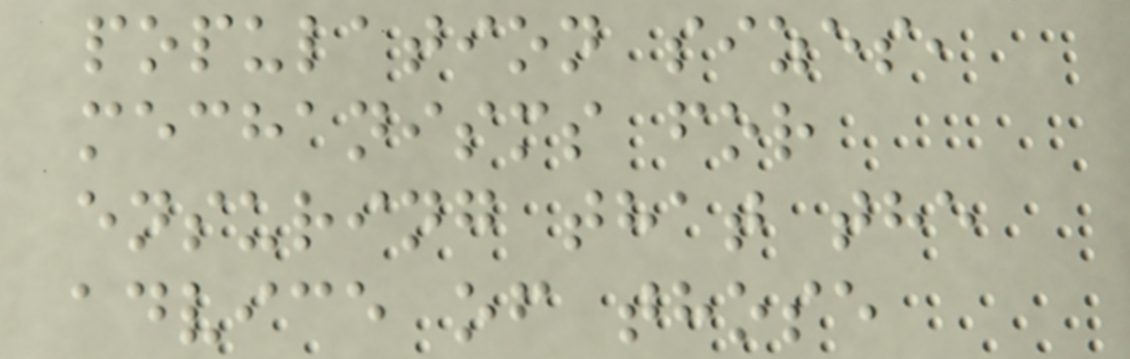population sizes,
mechanisms for
ensuring that the
advice of those
